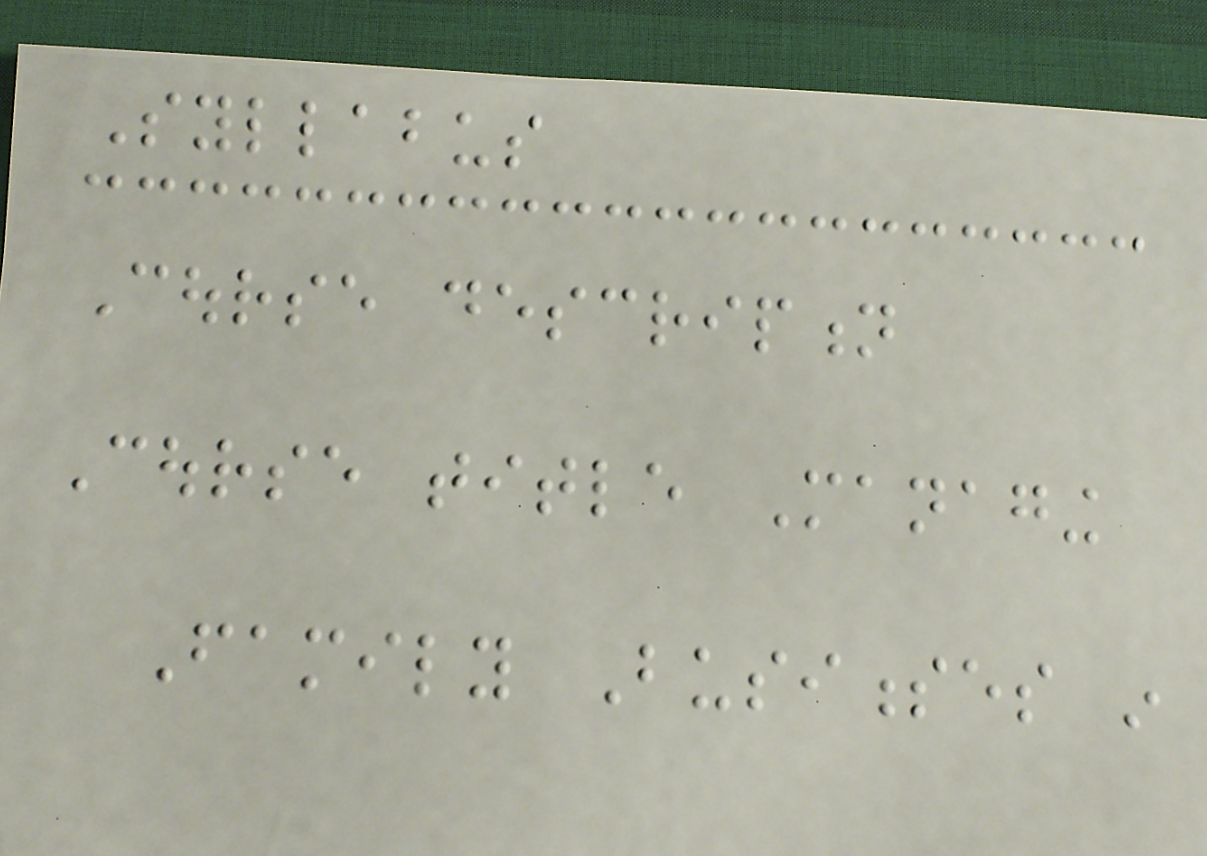Syllabus
Course description
Course title Managing
Family Businesses in
